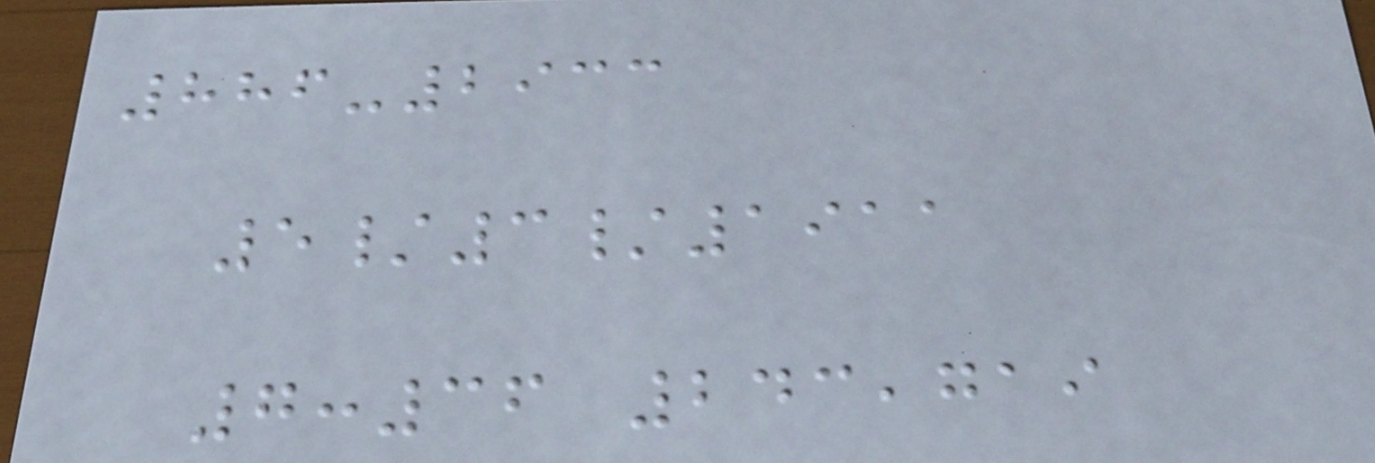886-2933
5/3/1911
7:36 243,719
